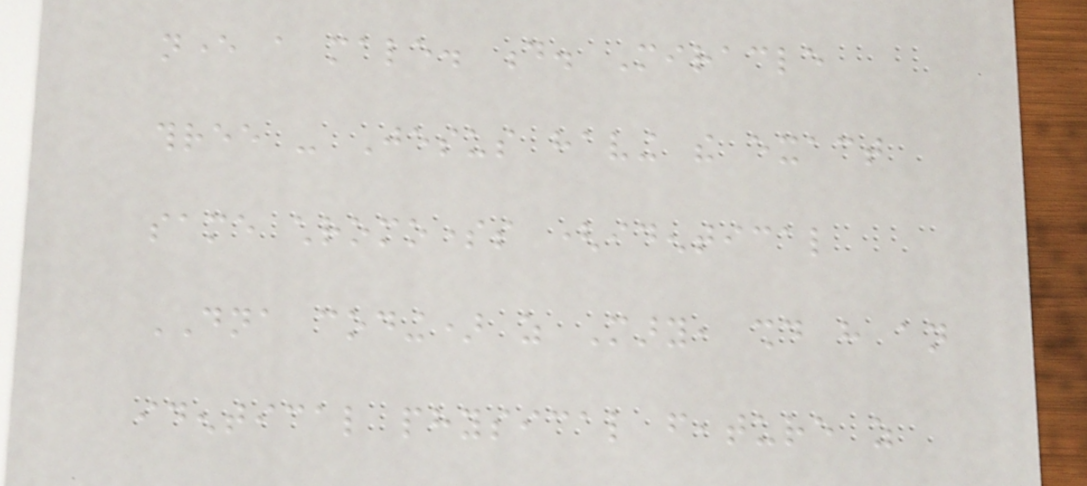never a male. d. Miracle
three - Jesus having the exact
same chromosomes (identical
DNA coding) as Mary, should have an
identical physical feature as
